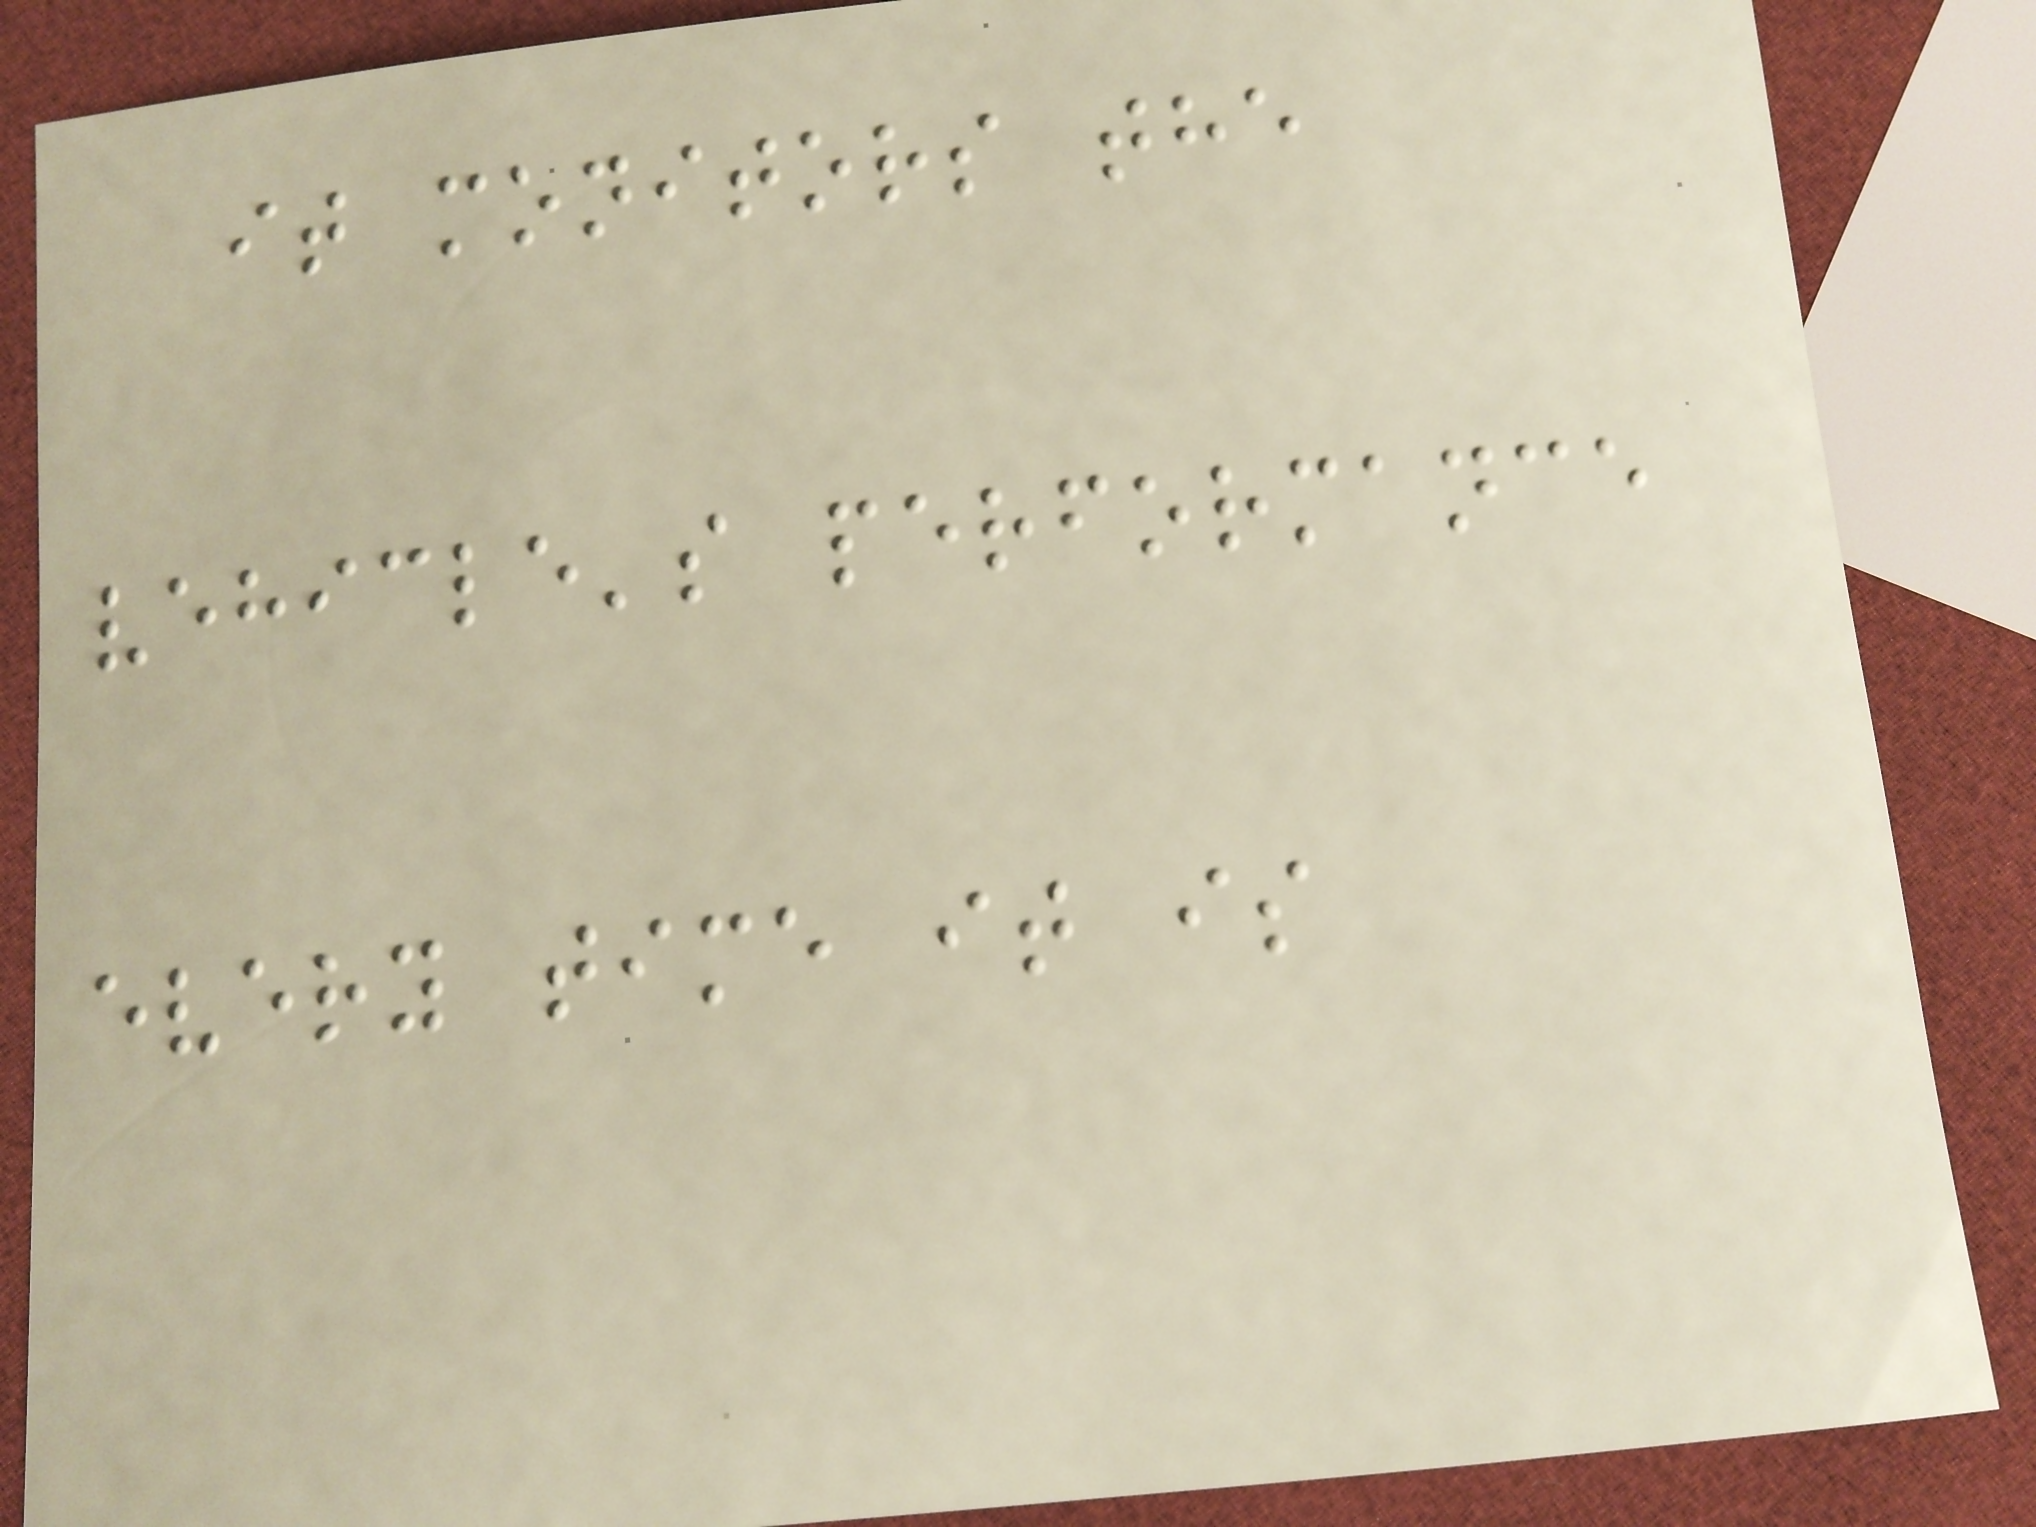it monitors the
vehicle's performance
every time it is
